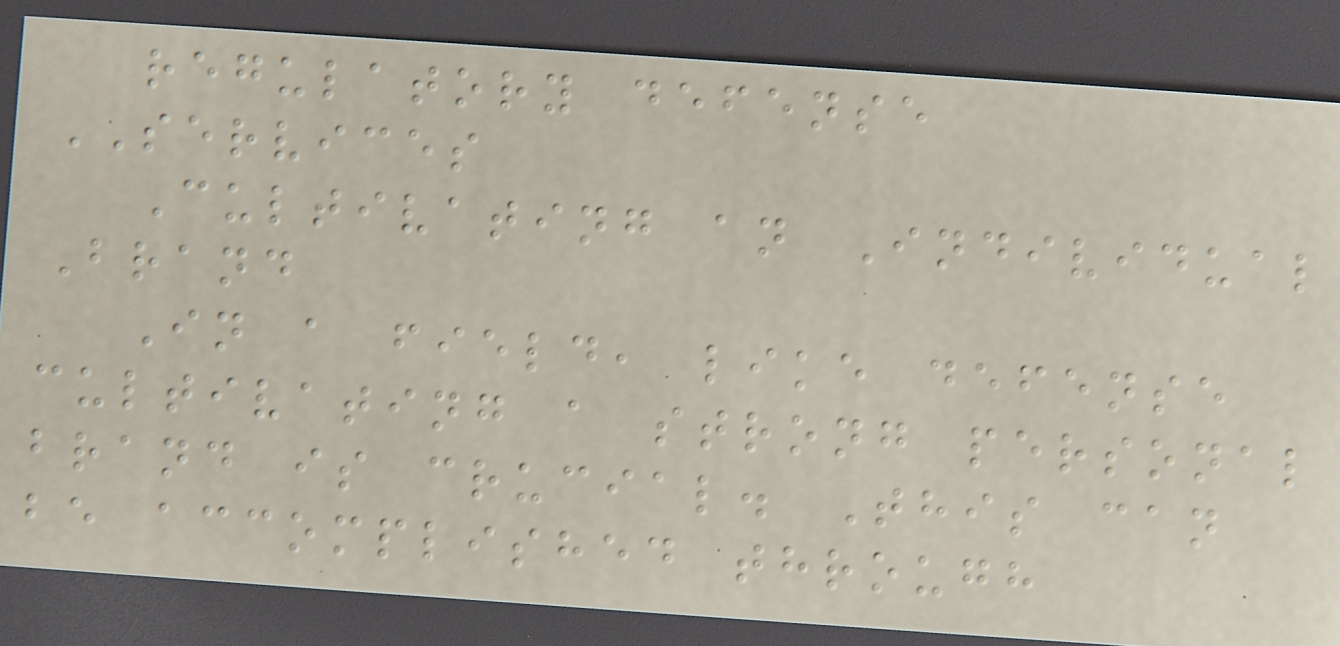regulatory defense
SERVICES
Cultivating an Individual
Brand
In a field, like defense
cultivating a strong personal
brand is crucial. This can
be accomplished through
